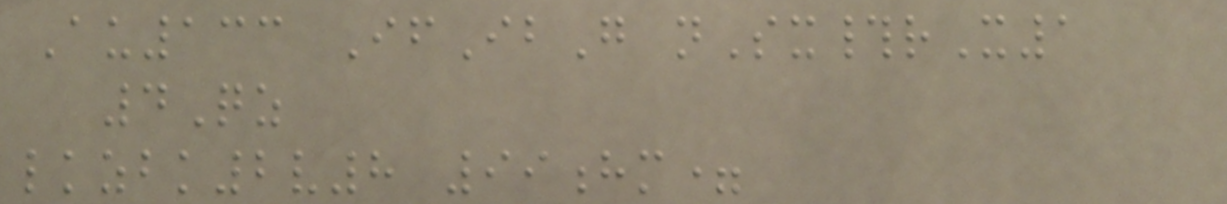Au133 IfIbG nSx#rX1
4Qz
lkzbk2v8 99hm=
